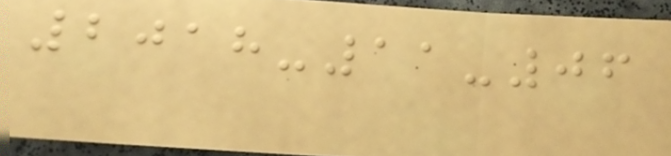2018-11-06
